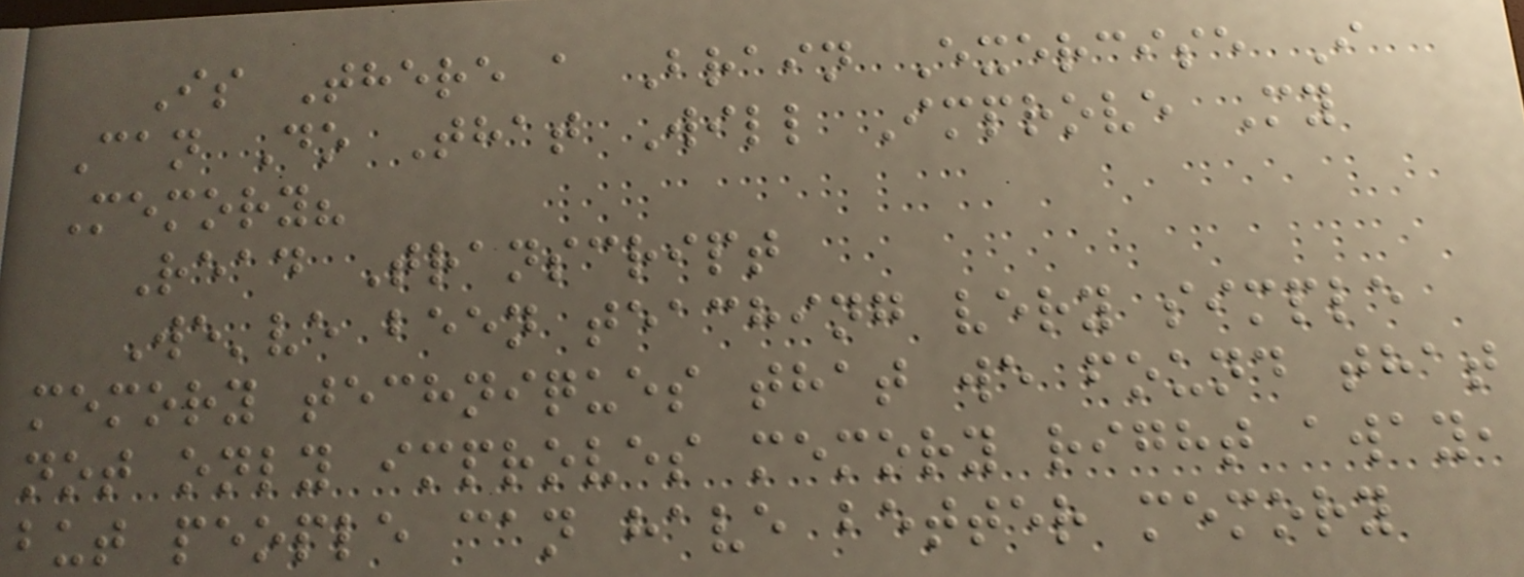Is There a Brain Exercise I
Can Do That Will Improve My
Memory?
Read Transcript
We've been teaching very simple
memory techniques that we found that
not only improves memory right away,
but people can have better memory
